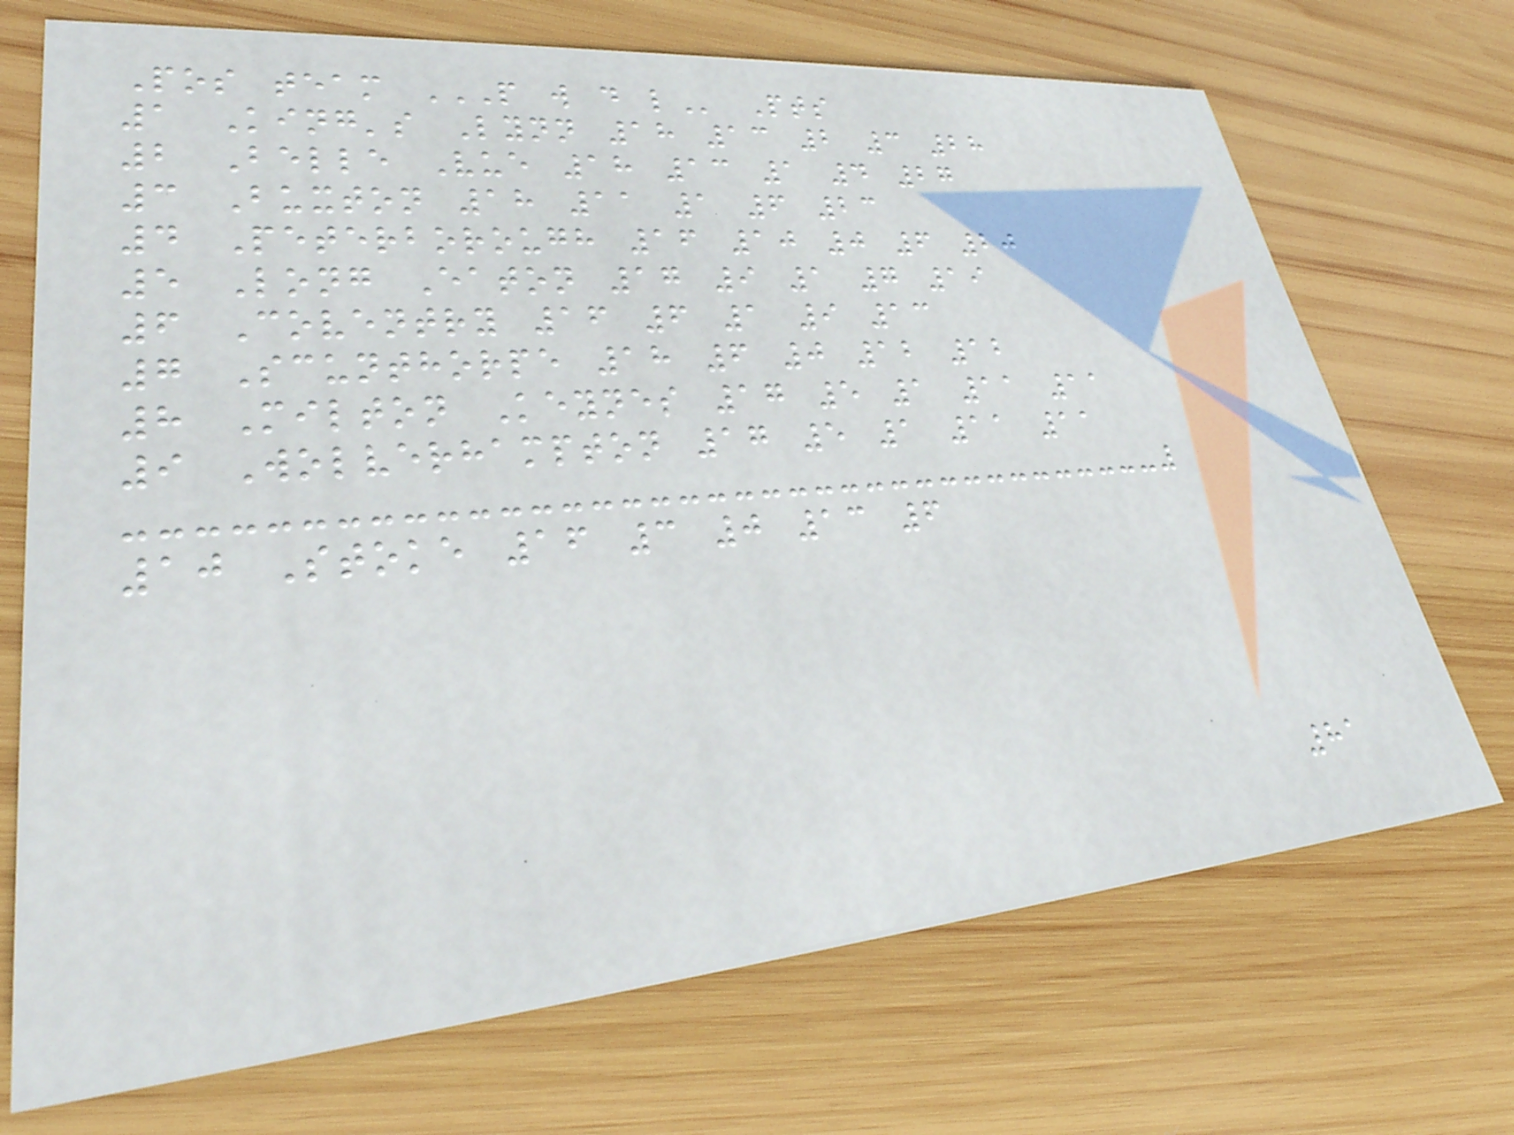Pos team P W D L Pts
1 King's Lynn 18 13 2 3 28
2 Belle Vue 18 13 1 4 27
3 Buxton 18 11 1 6 23
4 Peterborough 16 10 0 6 20
5 Long Eaton 17 9 1 7 19
6 Coventry 16 6 1 9 13
7 Scunthorpe 18 6 0 12 12
8 Milton Keynes 17 5 1 11 11
9 Wolverhampton 17 5 1 11 11
10 Stoke 16 3 0 13 6
81
